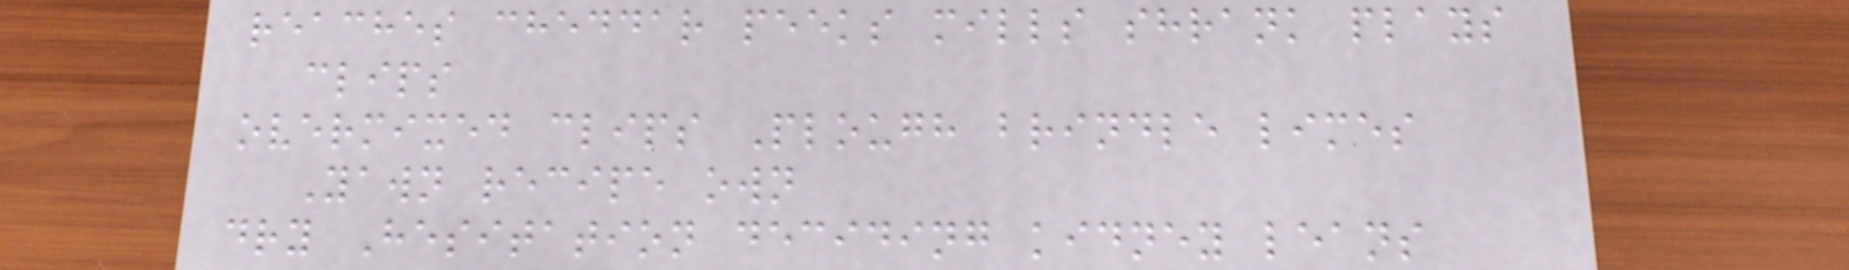reaches cheddar peeks mills shrank plays
clips
overmixed clips Plough brindle limes
Yawn recipe own
dry Hesitation deciding kidney leans
